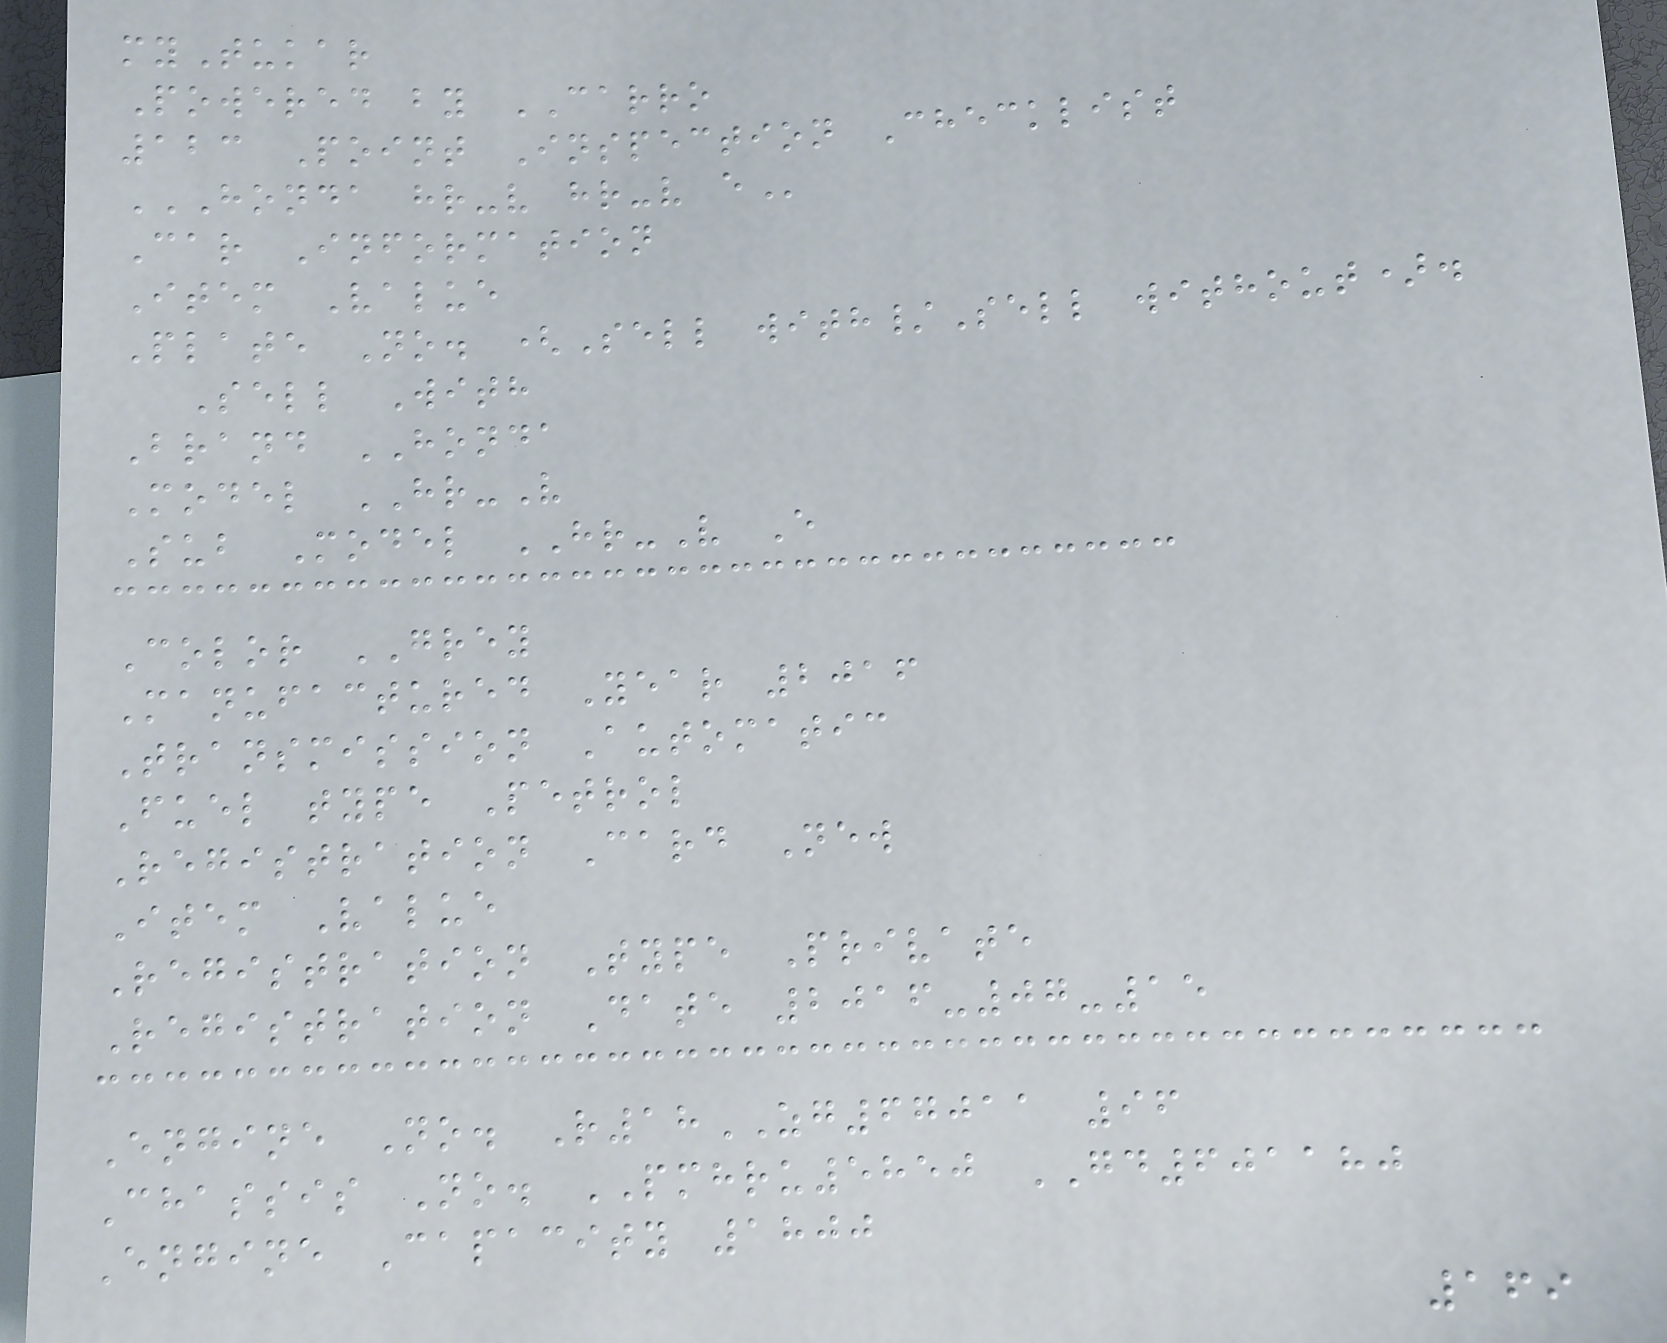myTukar
Powered by CARRO
123 Point Inspection Checklist
HONDA HR-V HR-V E
Car Information
Item Value
Plate No. (Sell with/Sell without).
Sell With
Brand HONDA
Model HR-V
Sub Model HR-V E
Color GREY
Manufactured Year 2016
Transmission Automatic
Fuel type Petrol
Registration Card New
Item Value
Registration Type Private
Registration Date 2016-07-15
Engine No. R18ZG67011 96
Chassis No. PMHRU5850 GD601180
Engine Capacity 1800
169
